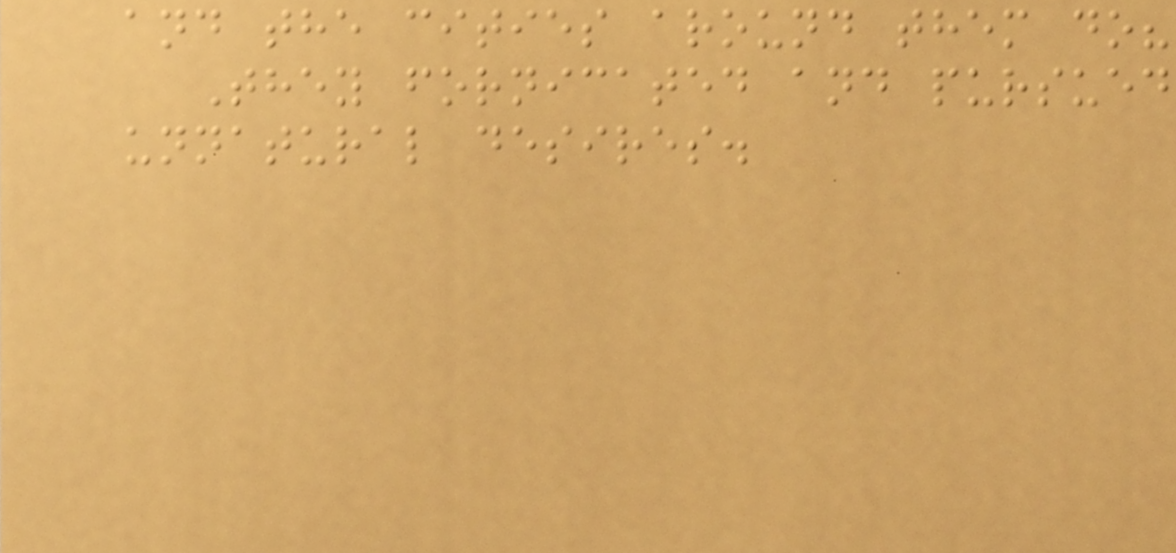and the cities around them do?
They fornicated and pursued
unnatural desires.
